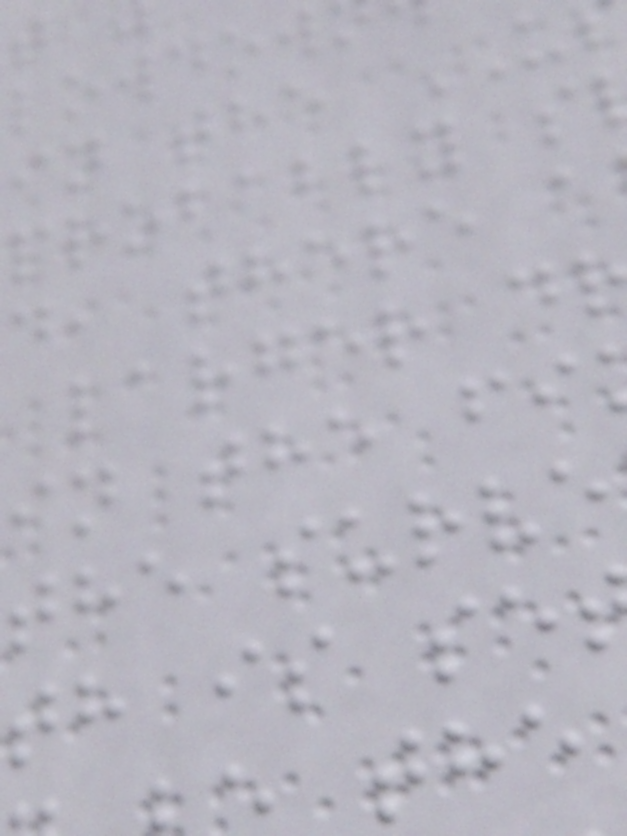in the
probably s
d, there a
larger d
in the fi
the surve
th is se
